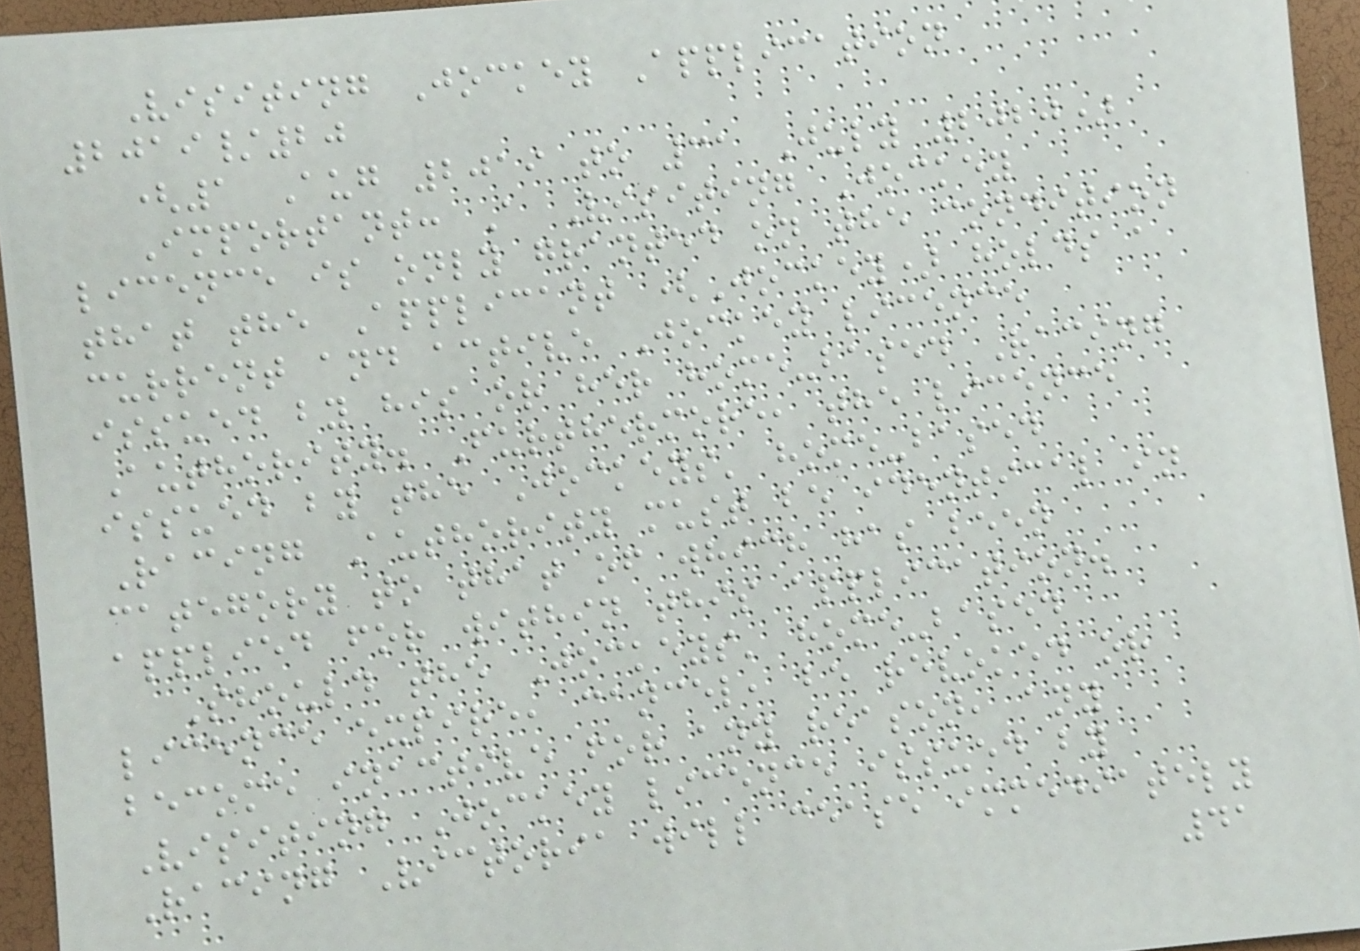Visiting Jockey Application
2019/20
(1 Aug 2019 to 31 July 2020)
Important: A Visiting Jockey
licence is only granted on the condition
that the Applicant (Jockey) holds a
current and active Jockey licence
issued by his or her home-based Racing
Authority. Furthermore, the licence
issued by the Jockeys' home-based
Racing Authority must be identical in
category to that of which has been
applied for within this application.
Should the Jockeys' home-based
licence expire, cancel, be revoked or
become inactive for any reason, any
Visiting Jockey licence issued by
Racing Victoria will cease immediately
41
